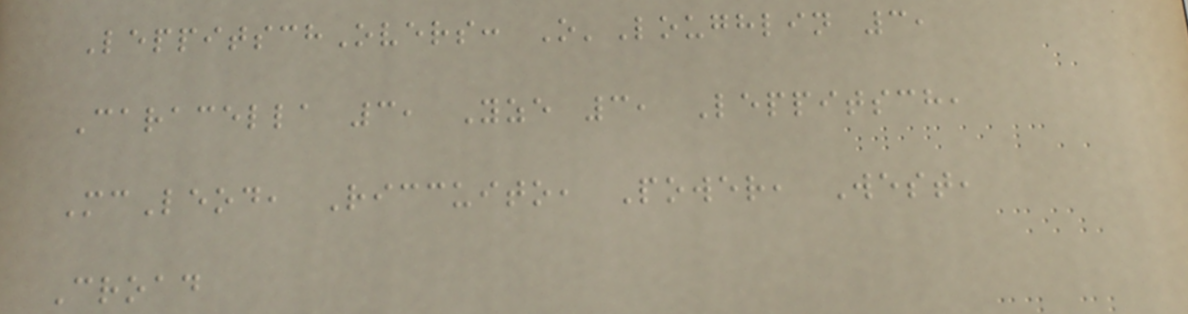LeppitschOvers: O'Loughlin 3,
Caracella 3, Yze 3, Leppitsch,
McLeod, Riccuito, Power, West,
Croad
